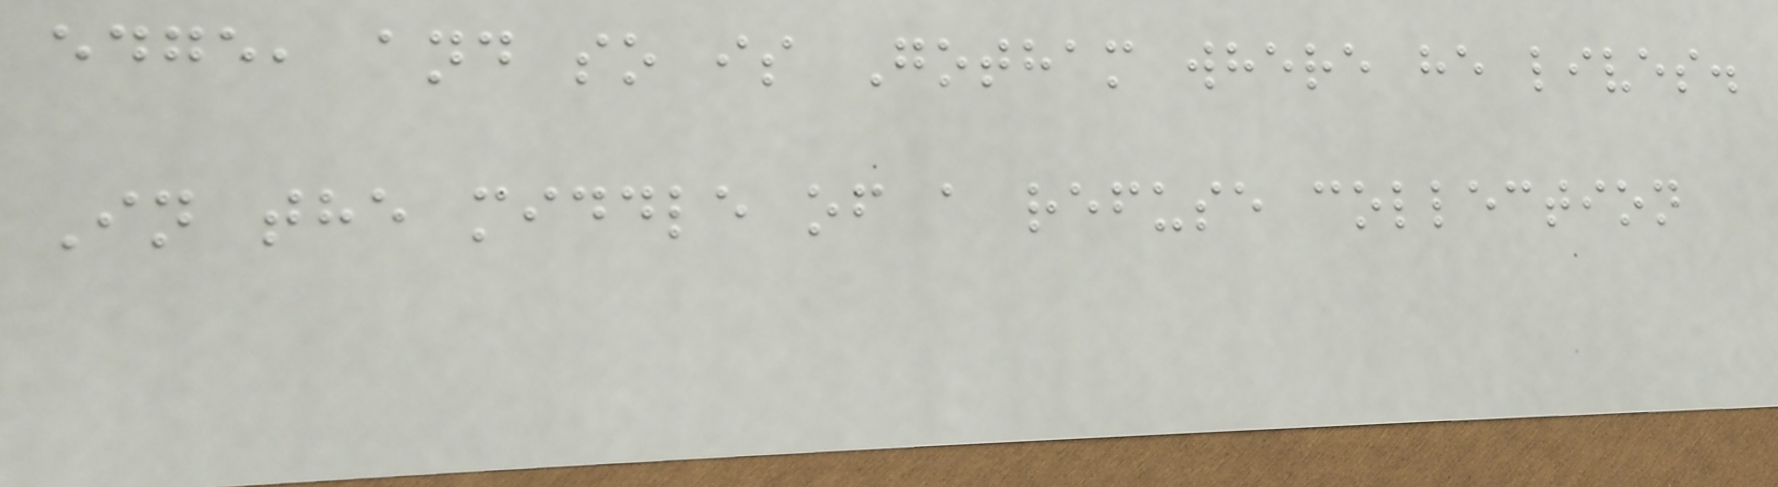edge, and so is Gotham where he lives.
In the middle of a refuse collection
